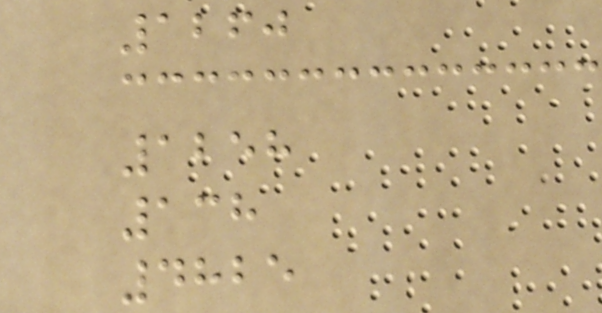1260
1258
138
4825
